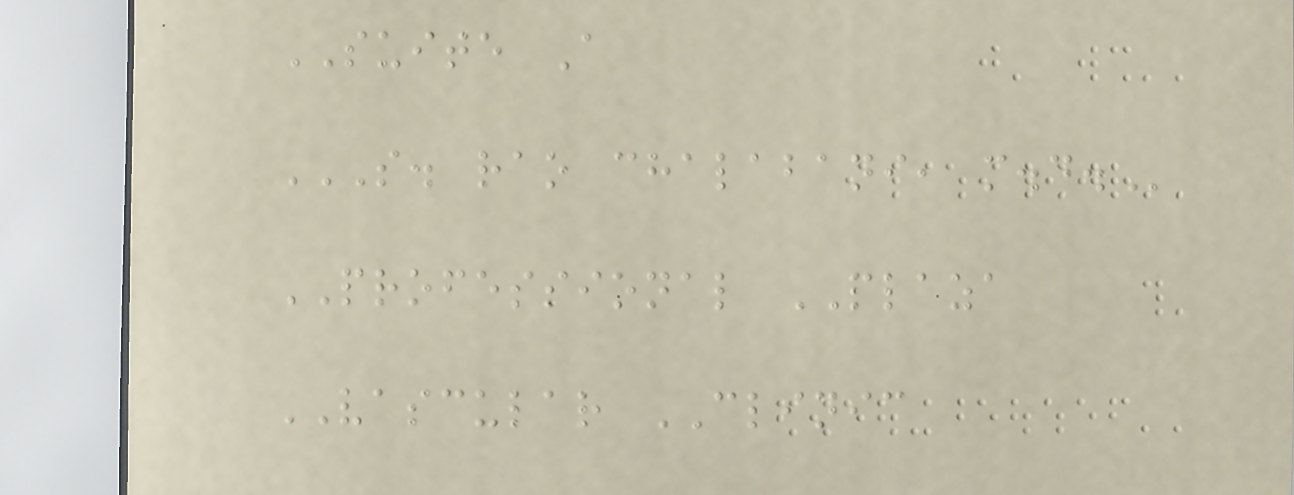SUITE A
S. RAO CHALABANI, M.D.
PROFESSIONAL PLAZA
VASCULAR CLINIC
